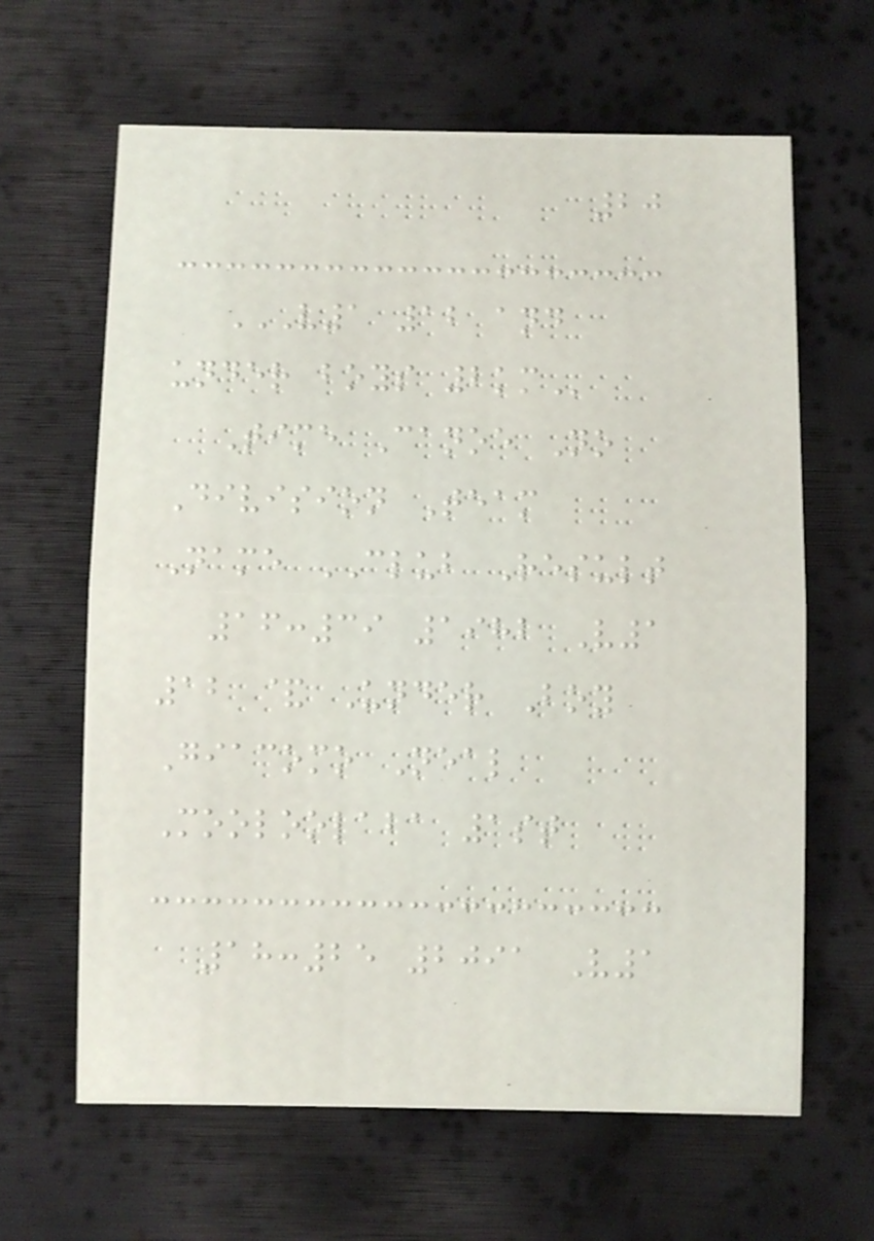20
V1 12 AND
UNDER BOYS 2KM
Time Canoe No
Division Team
Name CLUB Result
16:39 1982 V1
12 & Under Boy
Giacomo Neal
Mooloolaba 1st
18:25 2091 V1
